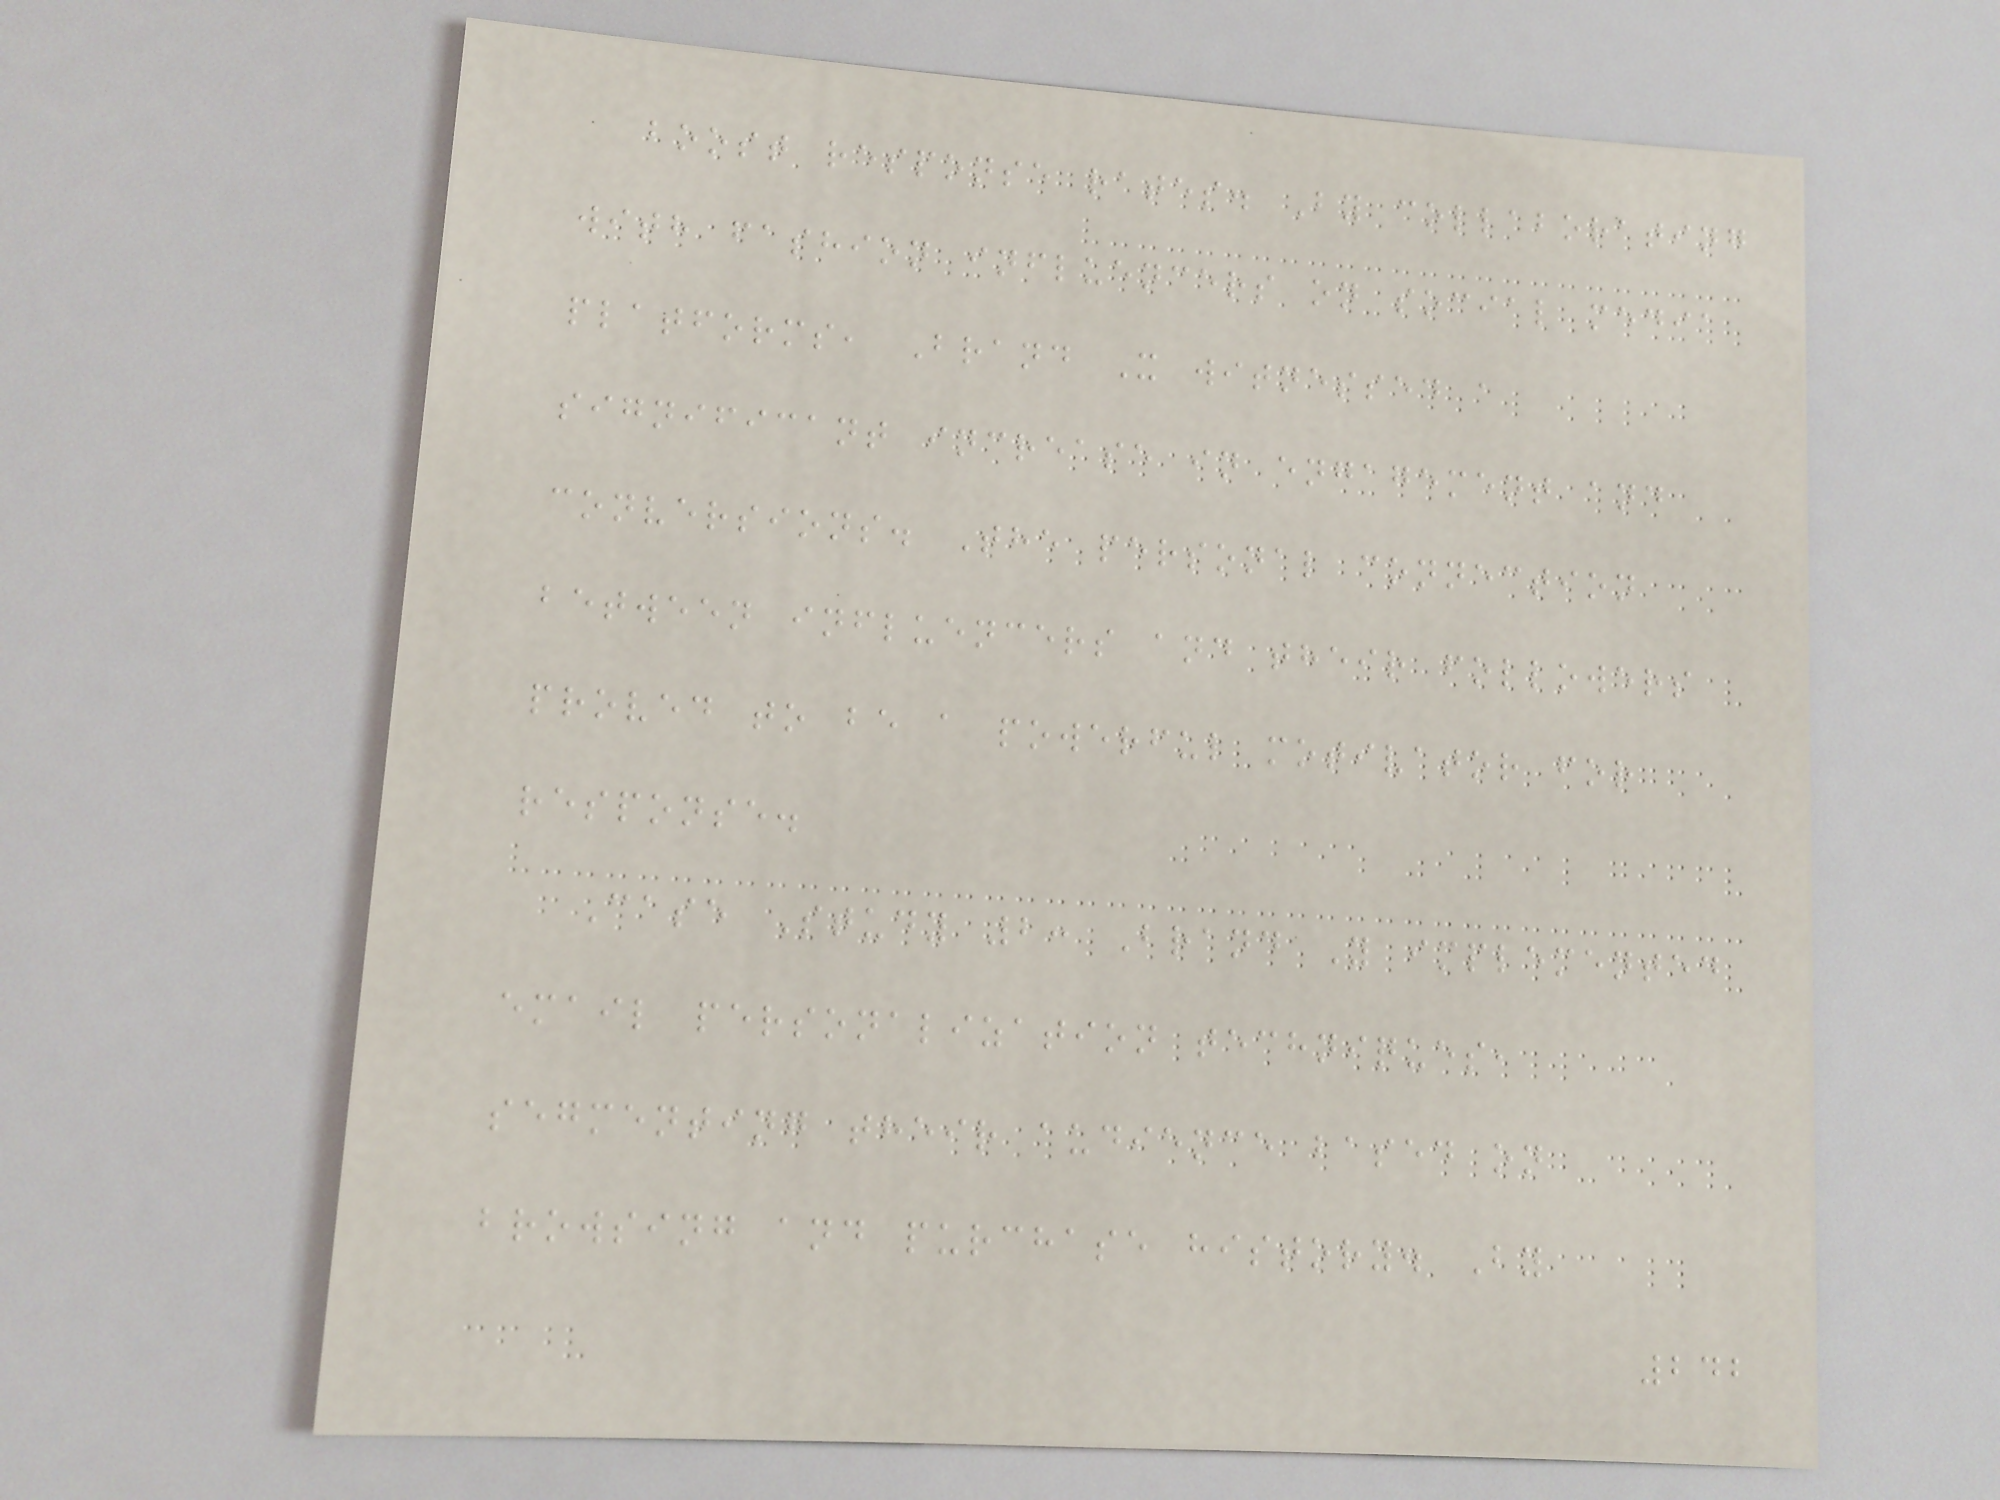boost response rates. By collaborating
with fashion influencers on social media
platforms, Brand X witnessed a
significant increase in engagement and
conversions. The personal connection
between influencers and their followers
proved to be a powerful motivator for
response.
Case Study 2: Brand Y implemented
email personalization techniques,
segmenting their audience based on
browsing and purchase history. By
242
